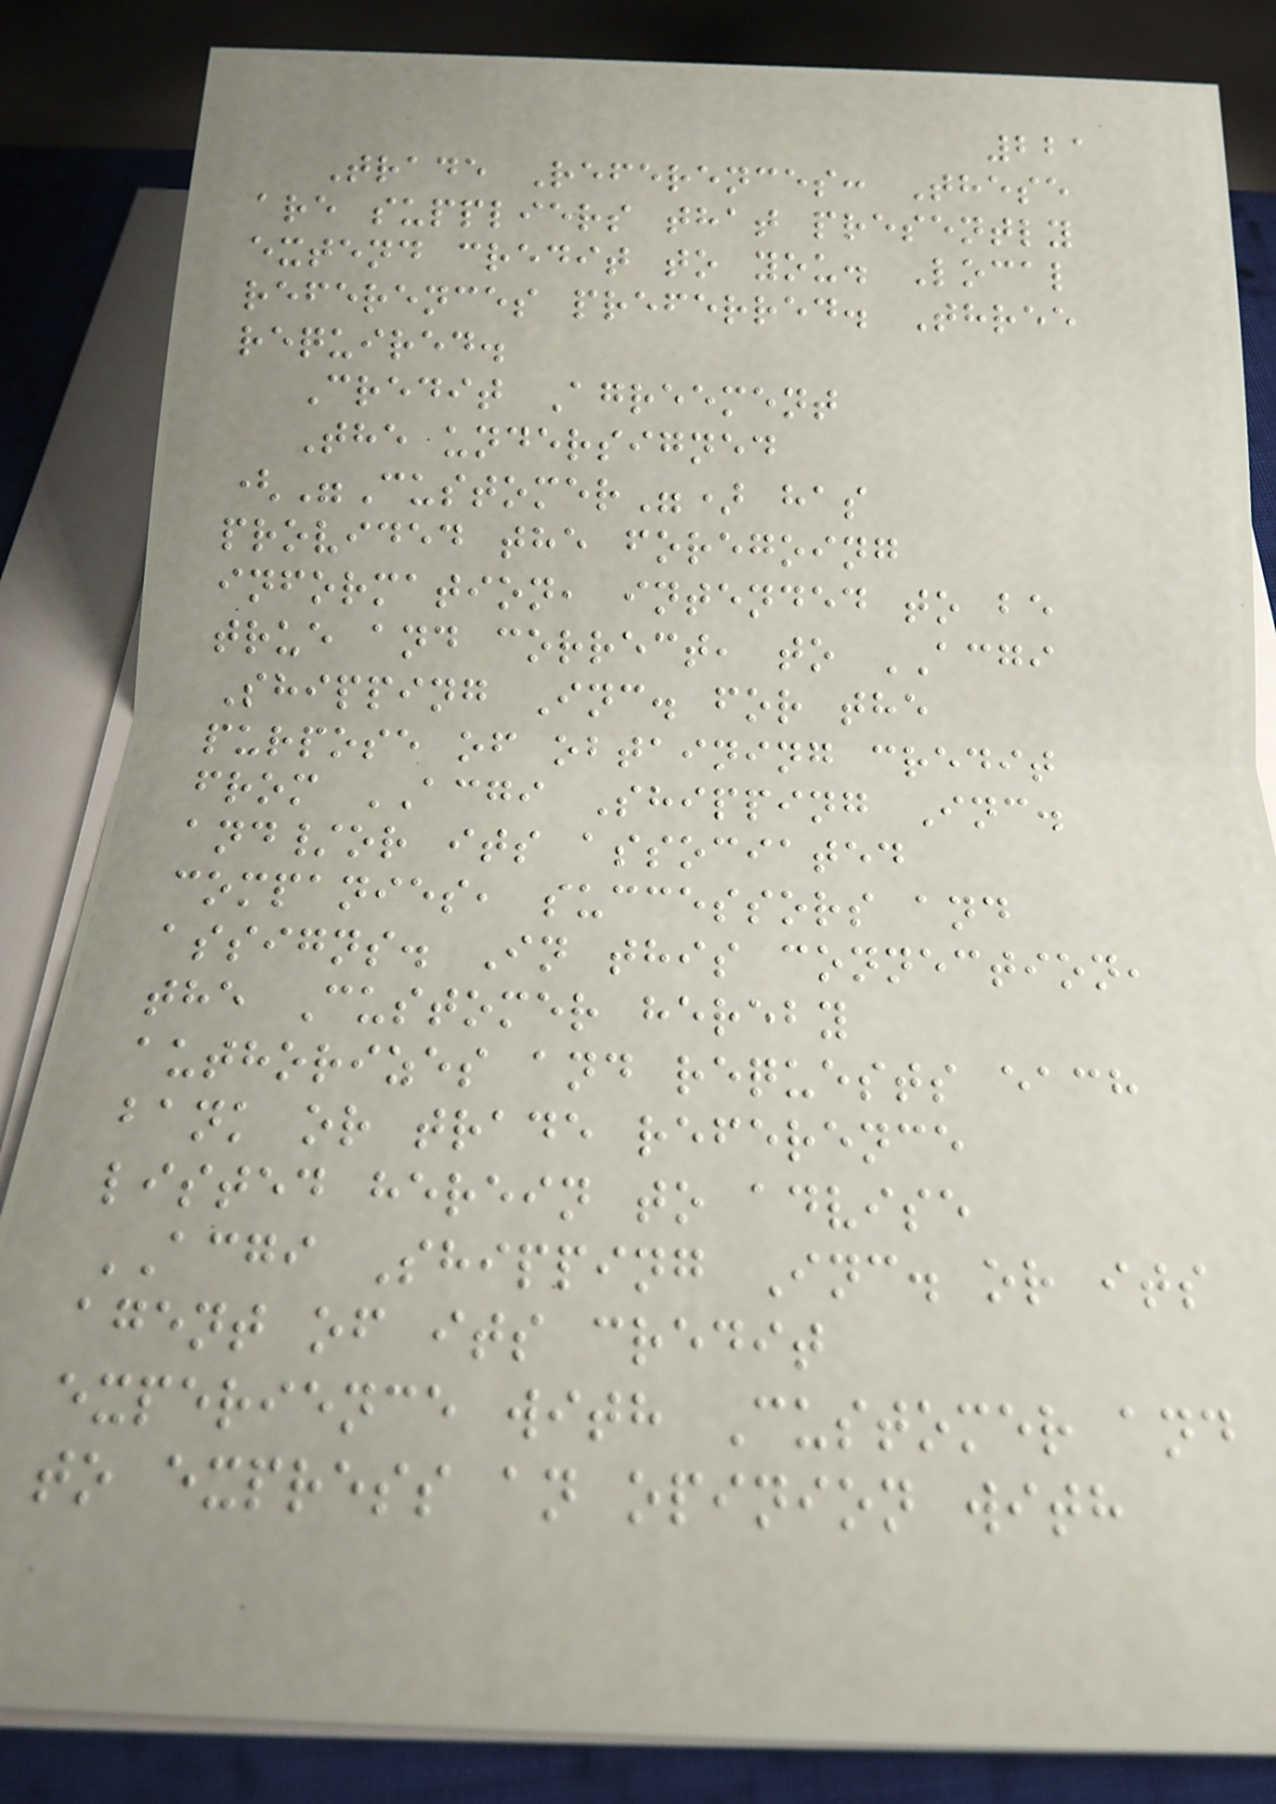221
Trade References: These
are suppliers that presently
extend credit to you. Local
references preferred. Three
required.
Credit Agreement
The undersigned
("Customer") has
provided the foregoing
information, intended to be
true and correct, to ACGI
Shipping Inc. for the
purpose of obtaining credit
from ACGI Shipping Inc.
and/or its associated
companies, successors and
assigns. In this connection,
the Customer hereby
authorizes and requests each
bank or trade reference
listed herein to advise
ACGI Shipping Inc. or its
agent of its credit
experience with Customer and
to express an opinion with
